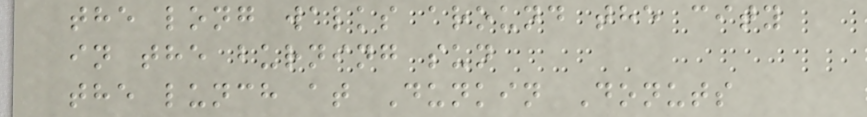the long walks around the city
in the burning sun
the lunch at Dunkin Donuts
